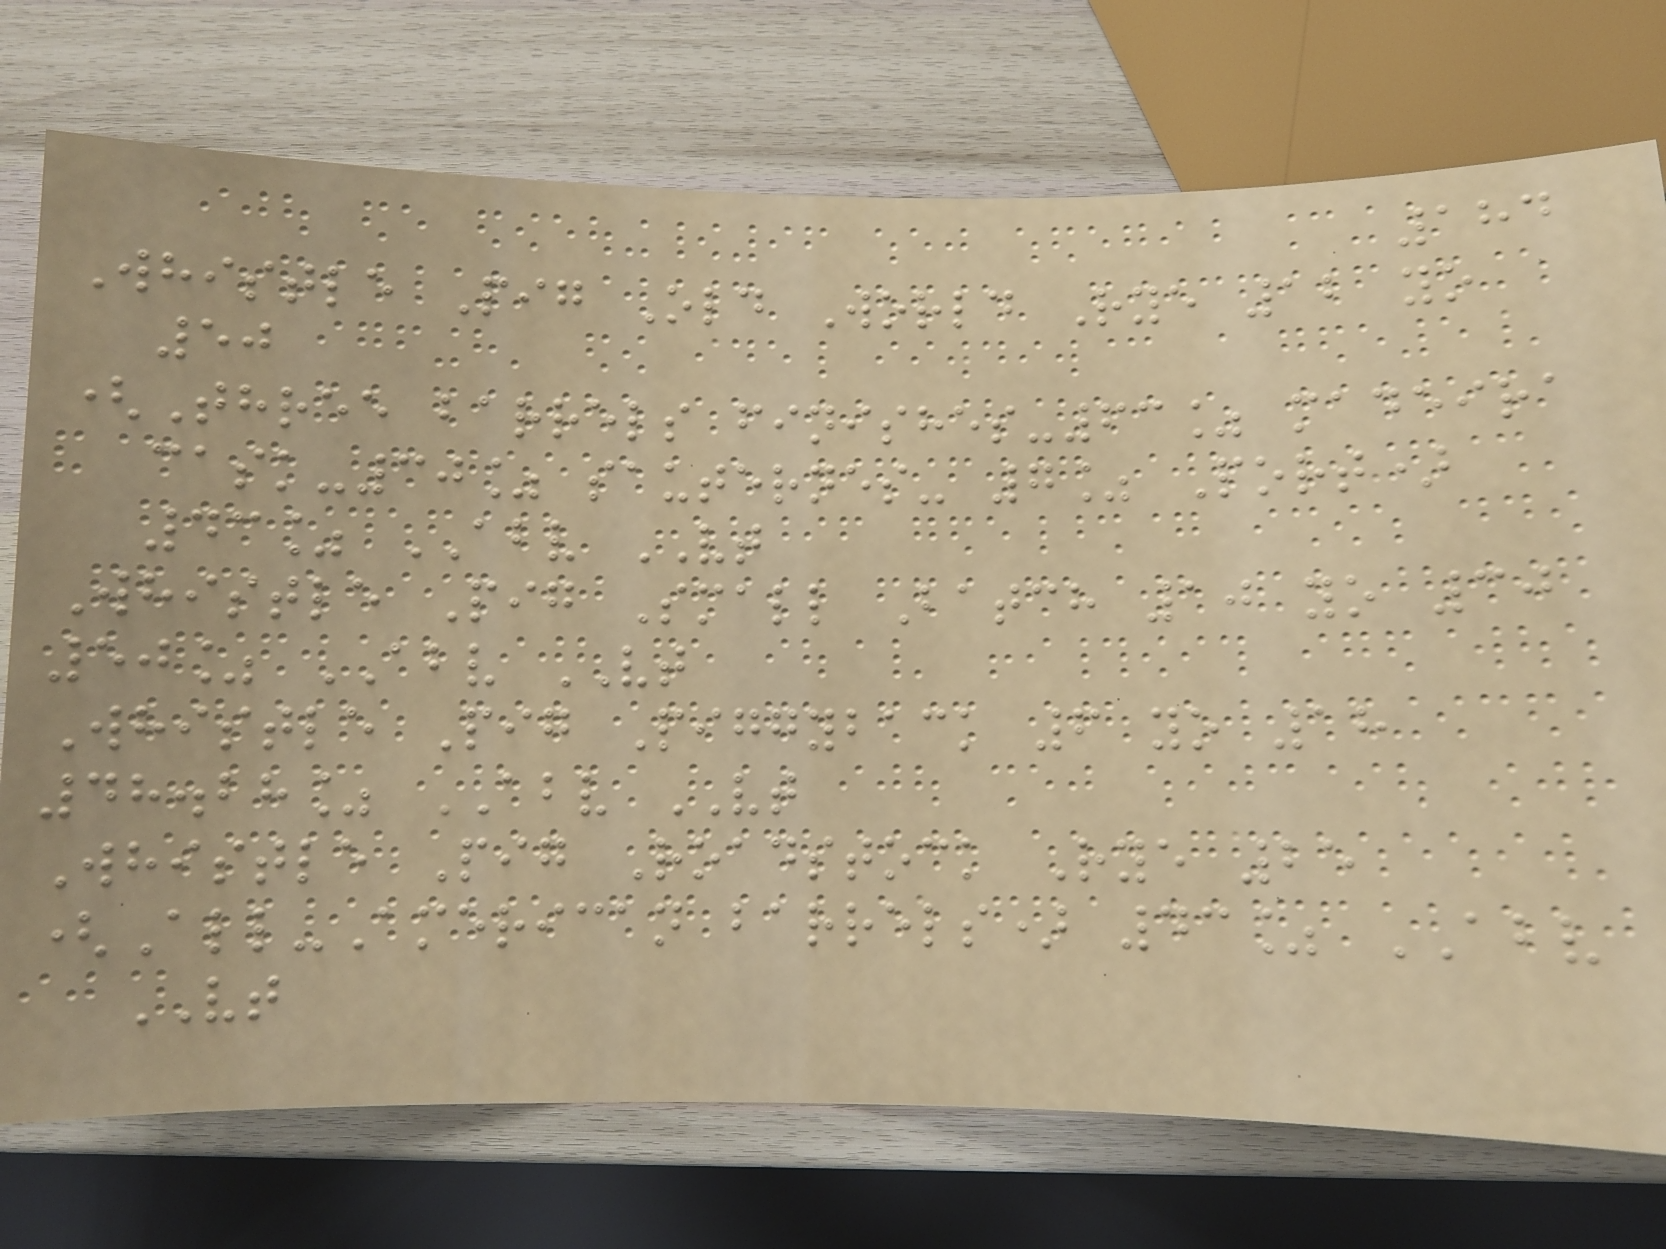184
Whistle Pig Old World Rye 12 yo
50
(Three barrels finishes-63% madeira
cask-30% sauternes- 7% Port)
43% ABV VT
Whistle Pig Small Batch 10 yo 30
50% ABV VT
Whistle Pig Piggyback 6 yo 18
48.28% ABV VT
Whistle Pig Roadstock Rye 25
(All-American barrels) 43% ABV
VT
